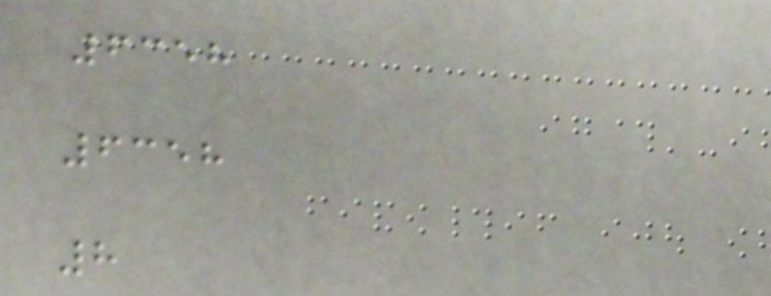6358
6358
8
